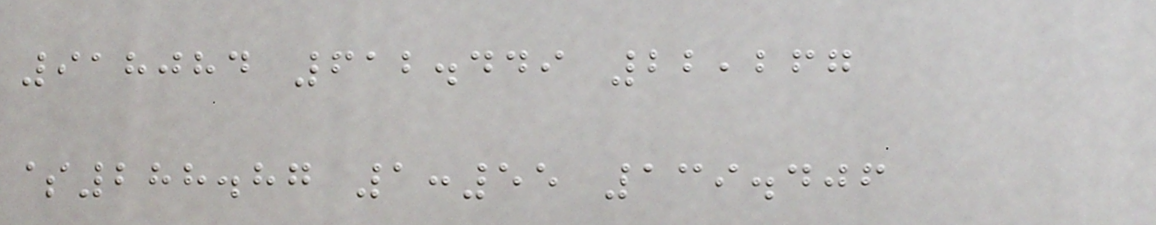918084 612.449 22,267
$288.87 1:55 139.406
